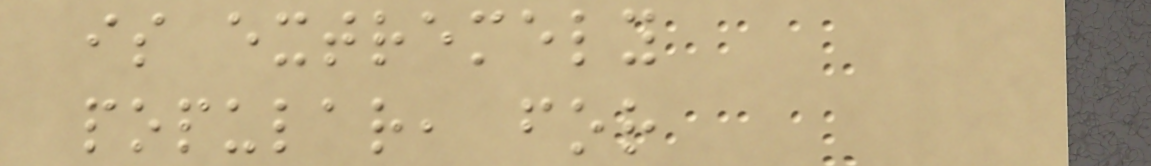is extremely
popular, for
